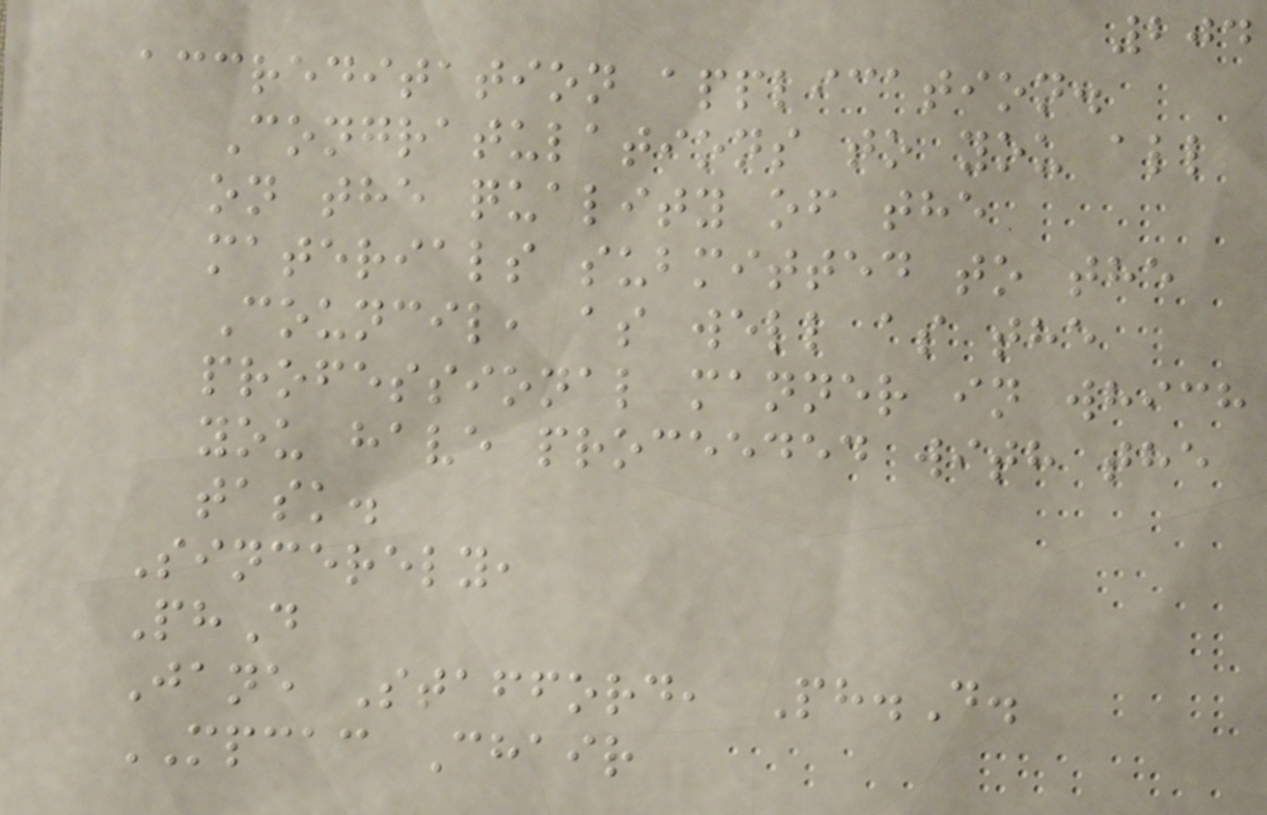204
accreditation application.
Congratulations to you all
on the quality of the
materials submitted to the
Council, as well as the
professional manner in which
you have proceeded with the
task.
Sincerely,
PhD
Jane Stafford, Ph.D.
MPCAC Chair
